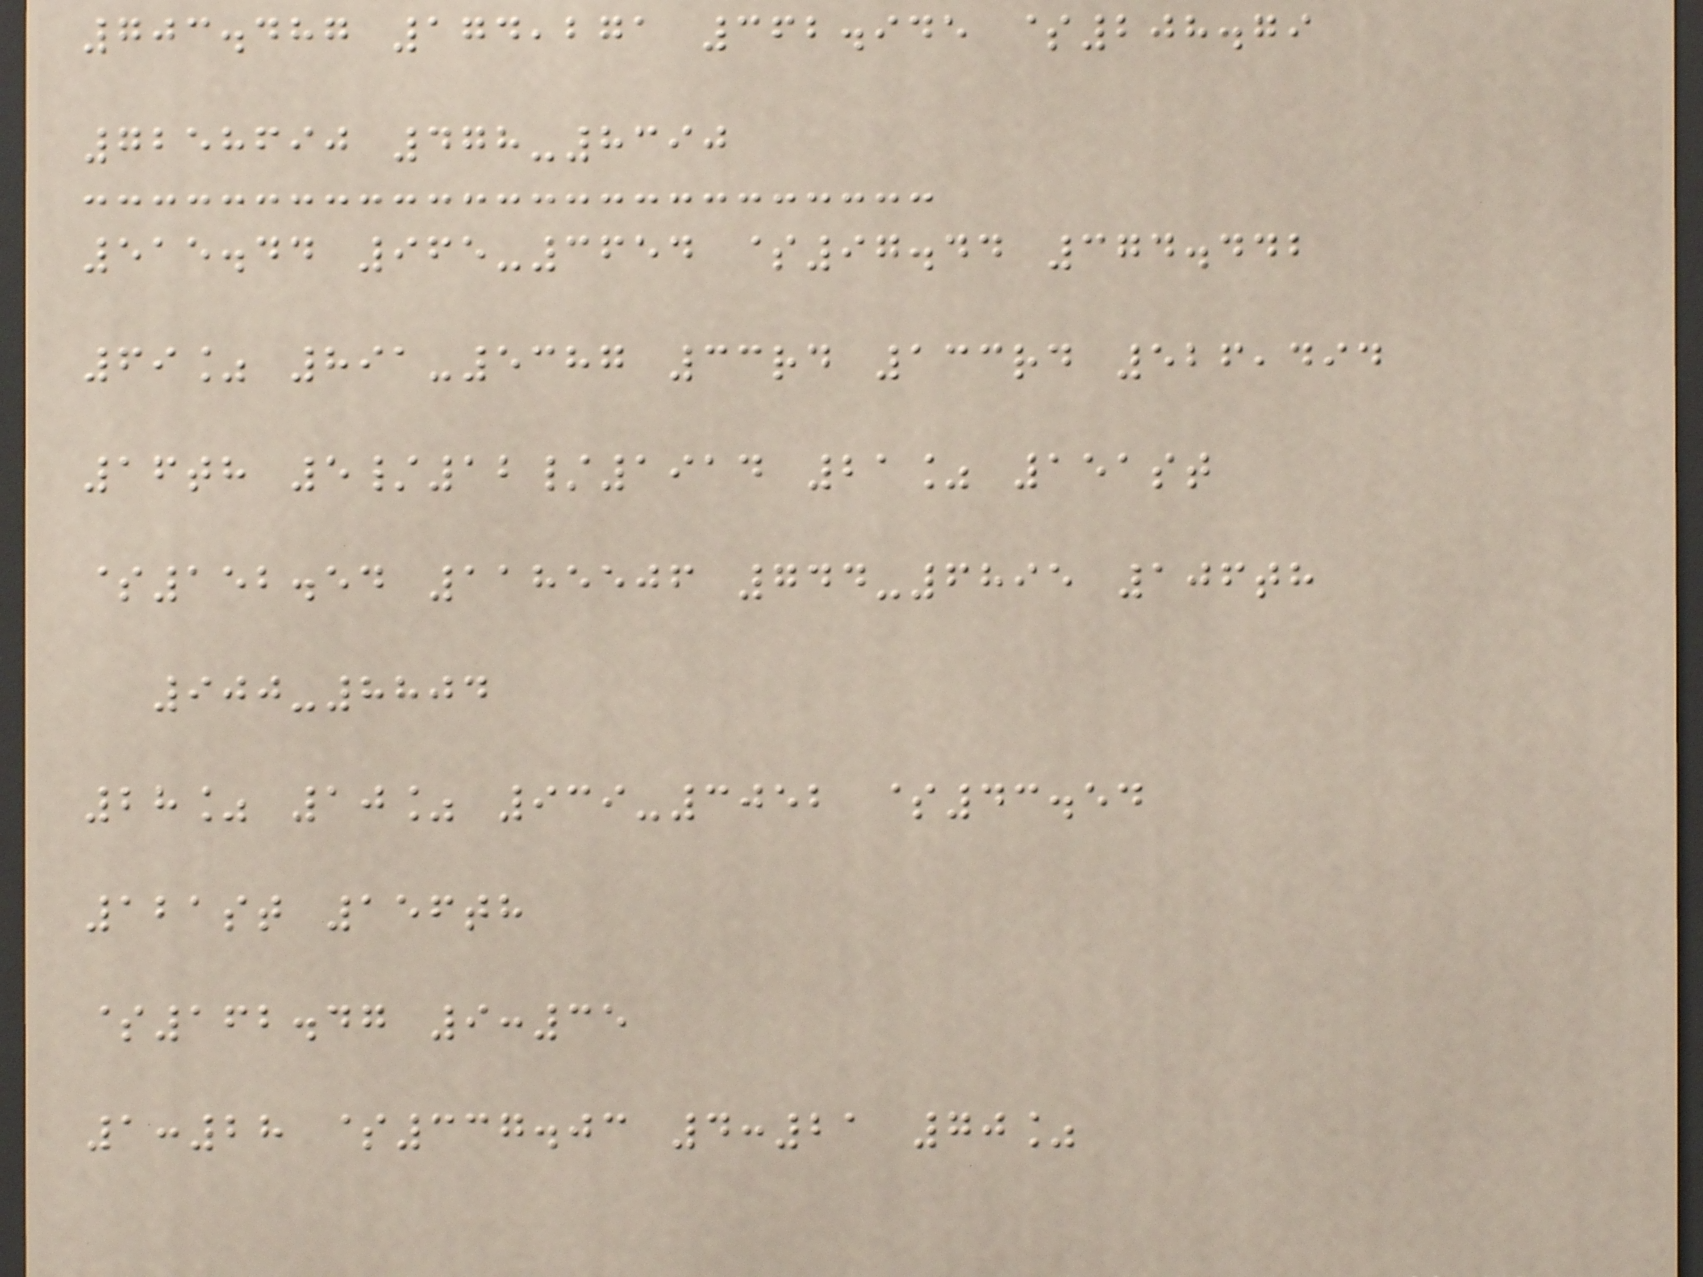703.487 174,271 362.945 $208.79
7258690 478-8390
515.44 965-3654 $97.44 374.442
69% 891-5387 33rd 133rd 526,494
16th 5/12/1914 21% 151st
$152.54 1185506 744-6895 106th
900-8804
28% 10% 939-3052 $43.54
121st 156th
$162.47 9:35
1:28 $337.03 4:21 70%
